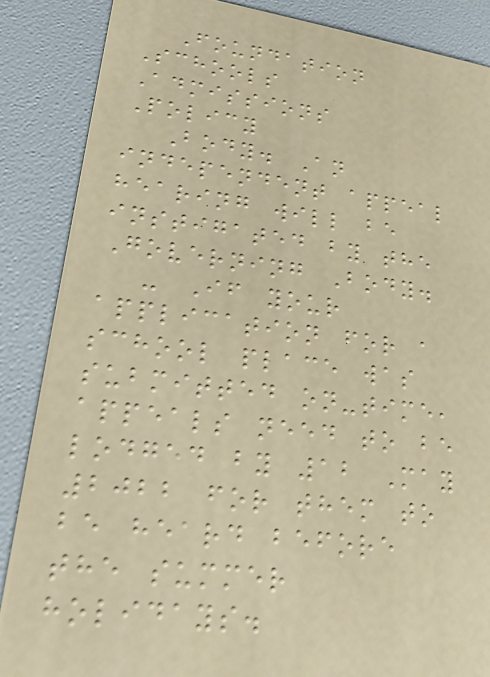Foundation
Schools
Admissions
Policy
Body. An
independent appeal
hearing will be
instigated by the
Governing Body.
- If your
application for a
school place was
submitted on-time,
appeals need to be
lodged by 12 May
2022 for them to
be heard before
the summer
holidays.
